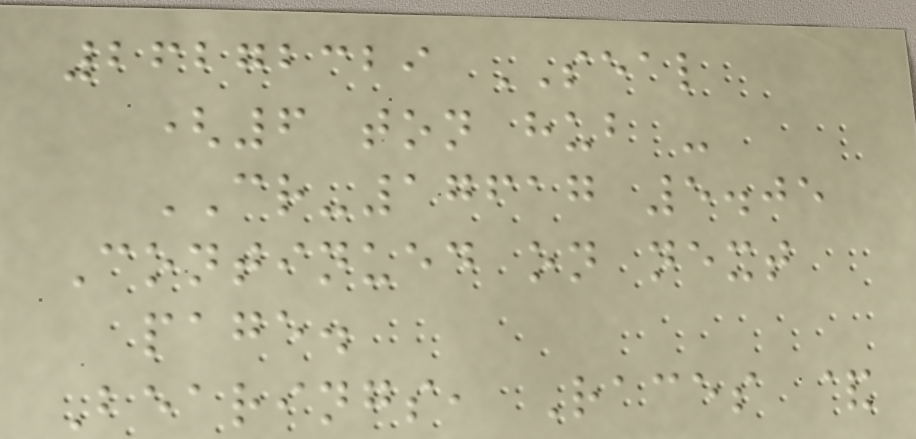26272329 SEAL
(6 ton hub -
CR-17617 5.05
Continued on next
page.
Bearings, Races &
